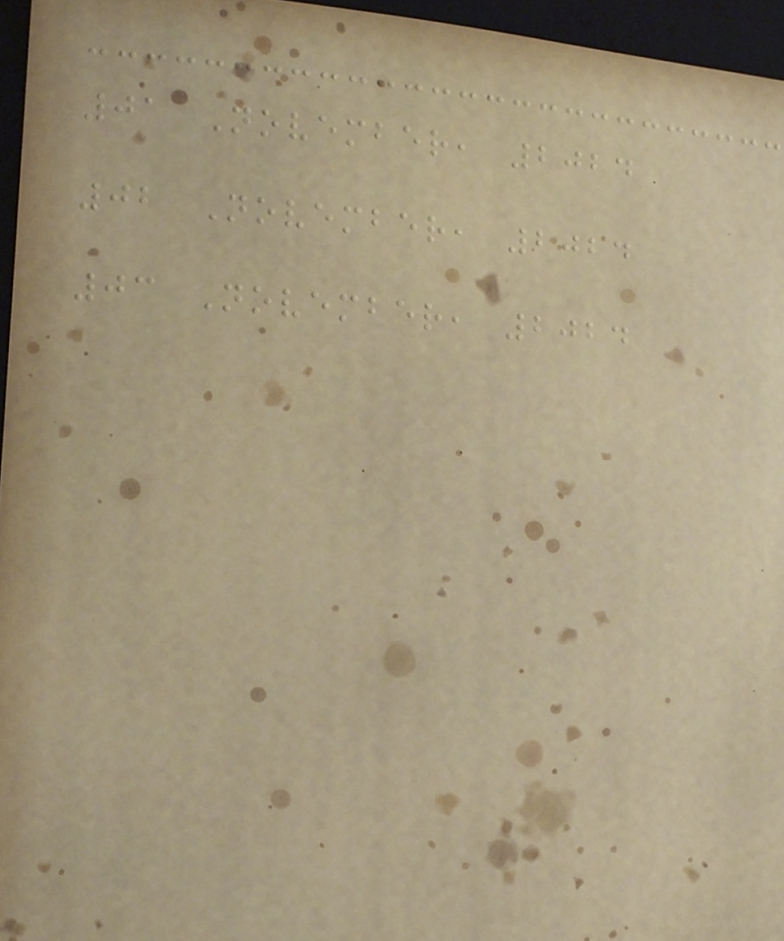01 November, 2024
02 November, 2024
03 November, 2024
